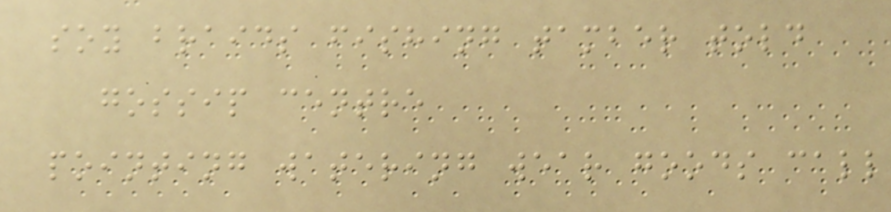soy braids fishing tamber told
gossip centre
pointing watering wear goods call
